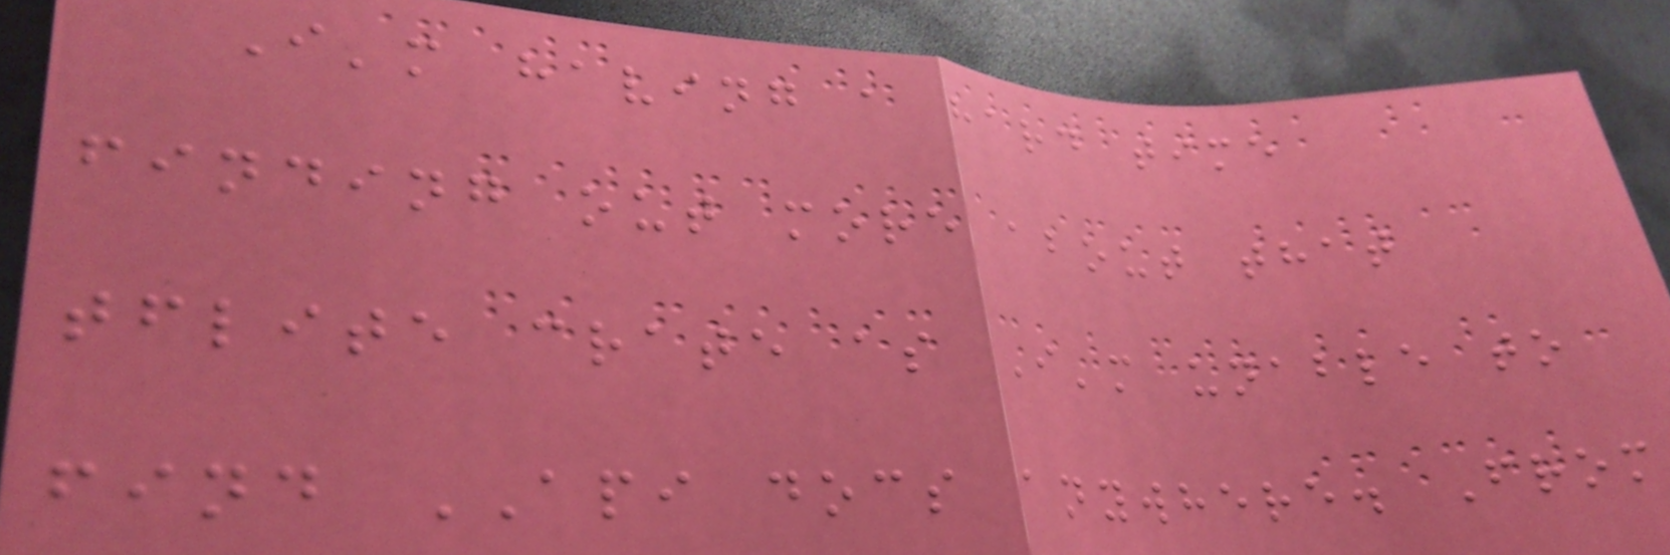I'm having a hard time
finding out more about that
tflite crate as I'm unable to
find API docs anywhere. From
